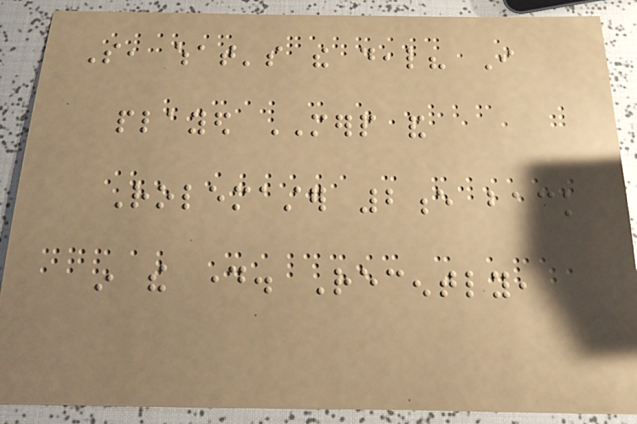So, what's the deal? I
played MERP and
Rolemaster 2e back
in the day. Recently,
